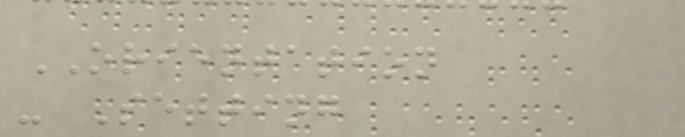ORIENTATION
- Setting
